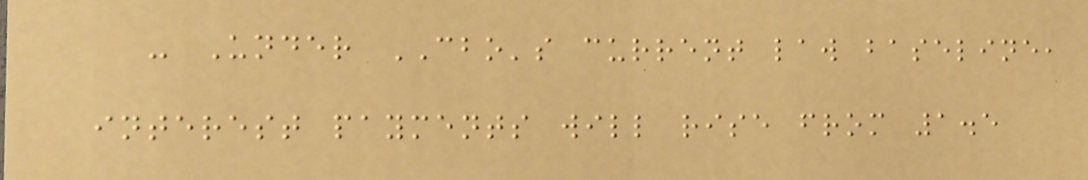- Under CBO's current law baseline,
interest payments will rise from 1.5
